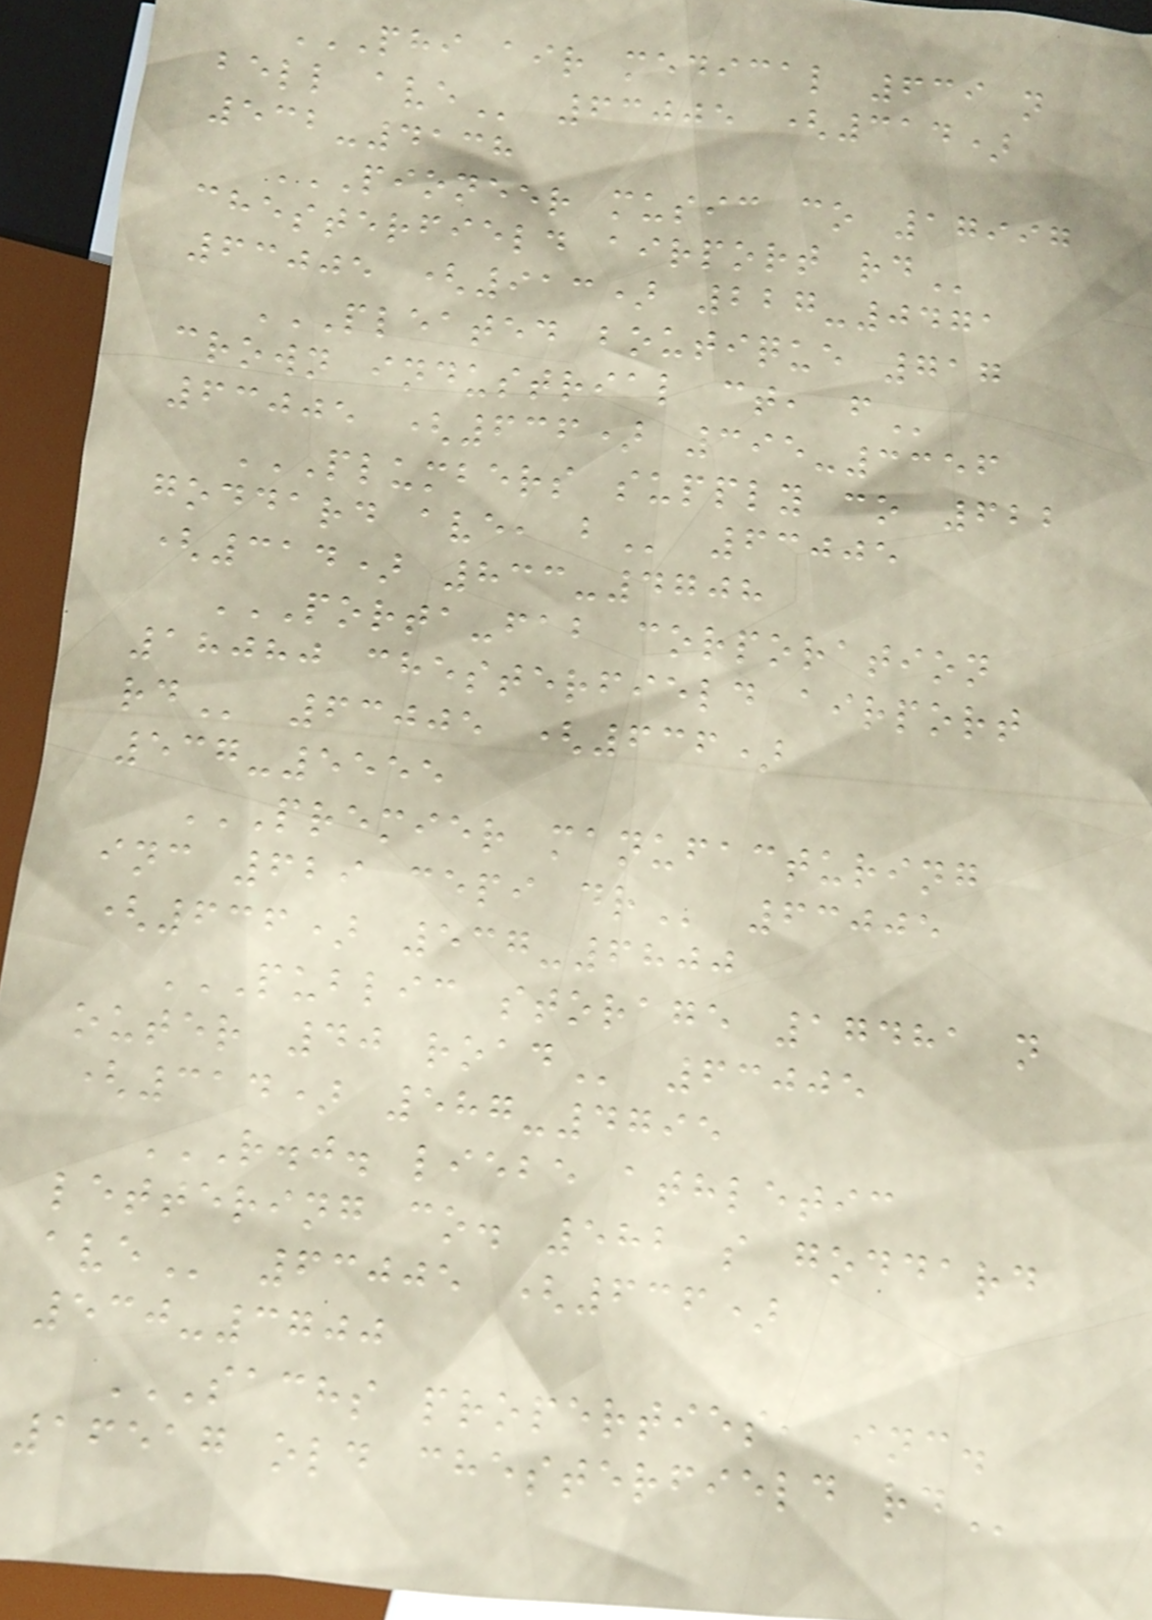PHI AIR MEDICAL 639 N
BELL AVE 63005 (314)
532-4138
PIONEER MUSIC CO 17997
CHESTERFIELD AIRPORT RD
63005 (913) 227-0471
PLEATED BOUTIQUE 717
CROWN INDUSTRIAL CT, F
63005 (636) 395-3356
PLUMBERS SUPPLY CO 622
GODDARD AVE, B 63005
(314) 833-4708
PORTA-FAB CORPORATION
18080 CHESTERFIELD AIRPORT
RD 63005 (636)
537-5555
PREMIER MANUFACTURING
INC 629 CEPI DR 63005
(636) 537-6800
PUBLIC STORAGE 17481 N
OUTER 40 ROAD 63005
(314) 587-4795
R.J. LIEBE ATHLETIC
LETTERING CO. 582 S GODDARD
AVE 63005 (636)
530-3700
SACHS PROPERTIES, INC.
16517 OLD CHESTERFIELD RD
